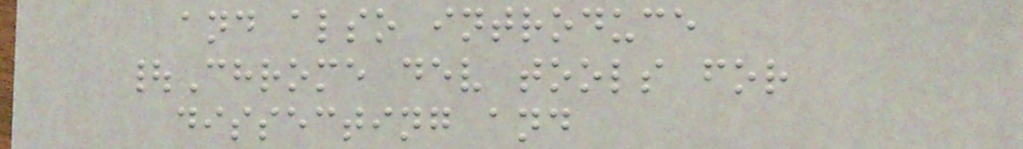and also introduce
|Chrome dev tools for
dissecting and
